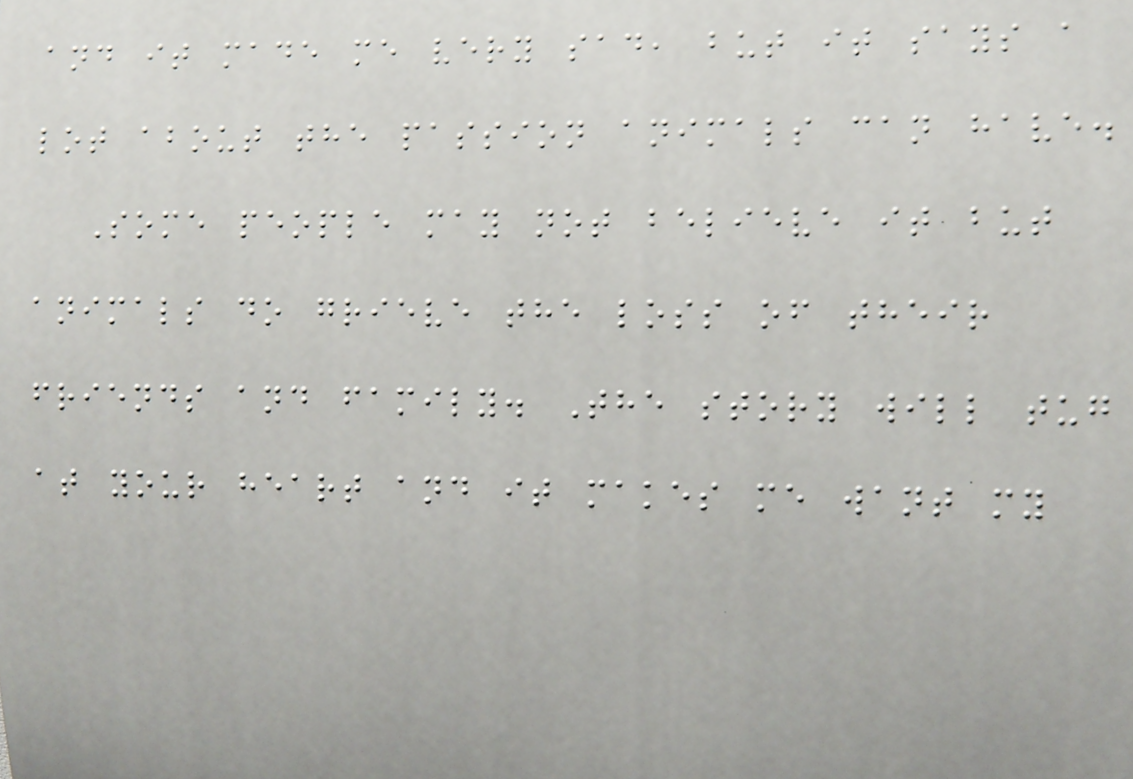and it made me very sad, but it says a
lot about the passion animals can have.
Some people may not believe it but
animals do grieve the loss of their
friends and family. The story will tug
at your heart and it makes me want my
